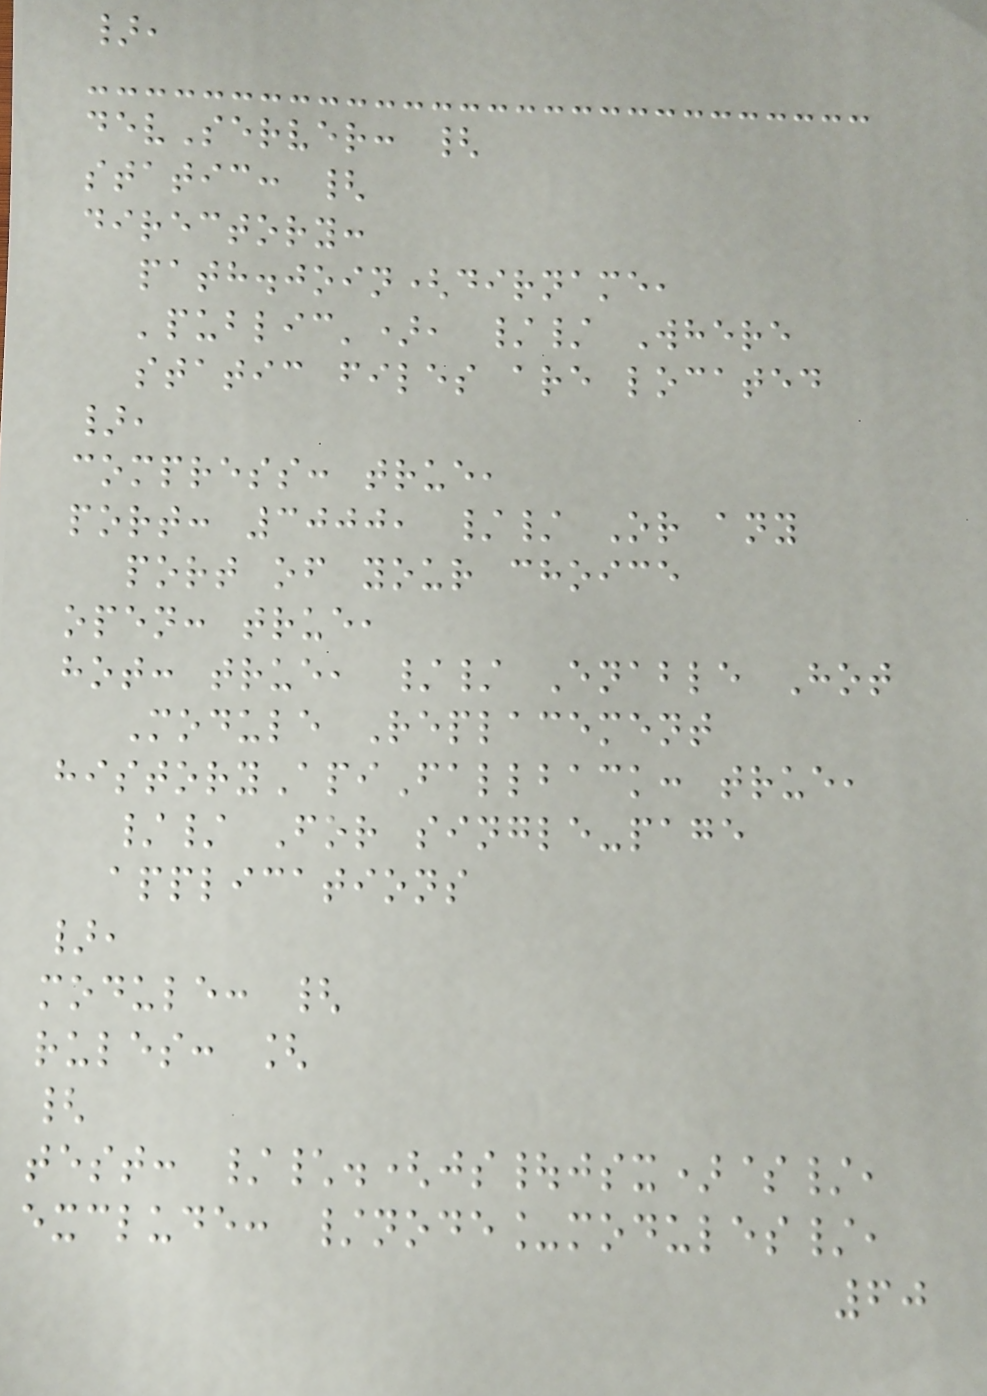},
devServer: {
static: {
directory:
path.join(dirname,
'public'), // Where
static files are located
},
compress: true,
port: 3000, // Or any
port of your choice
open: true,
hot: true, // Enable Hot
Module Replacement
historyApiFallback: true,
// For single-page
applications
},
module: {
rules: [
{
test: /\.(js|jsx)$/,
exclude: /node_modules/,
60
